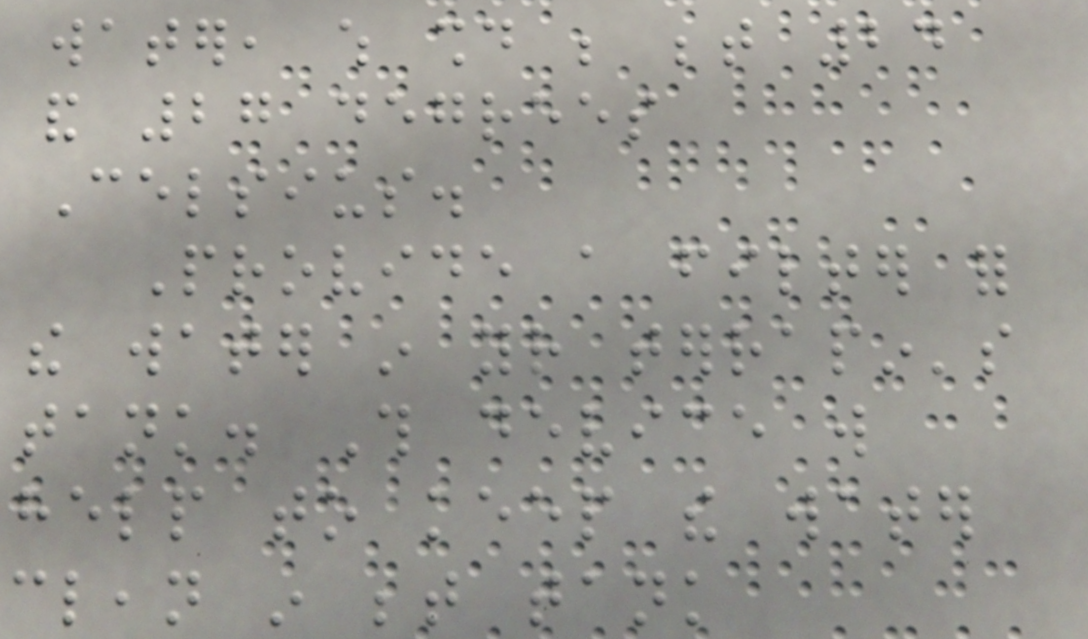water, which should be between 24
and 27 degrees
Celsius.
Provide a filter for
the water in your terrapin's
tank. This device will
help to keep the water
clean in between tank
